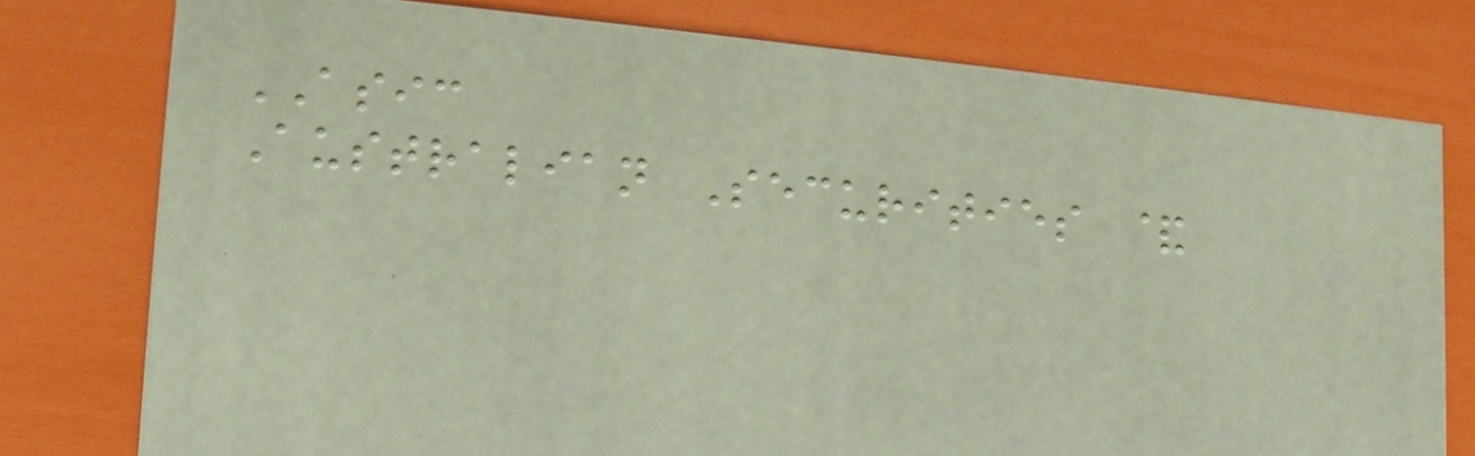ASIC
Australian Securities &
